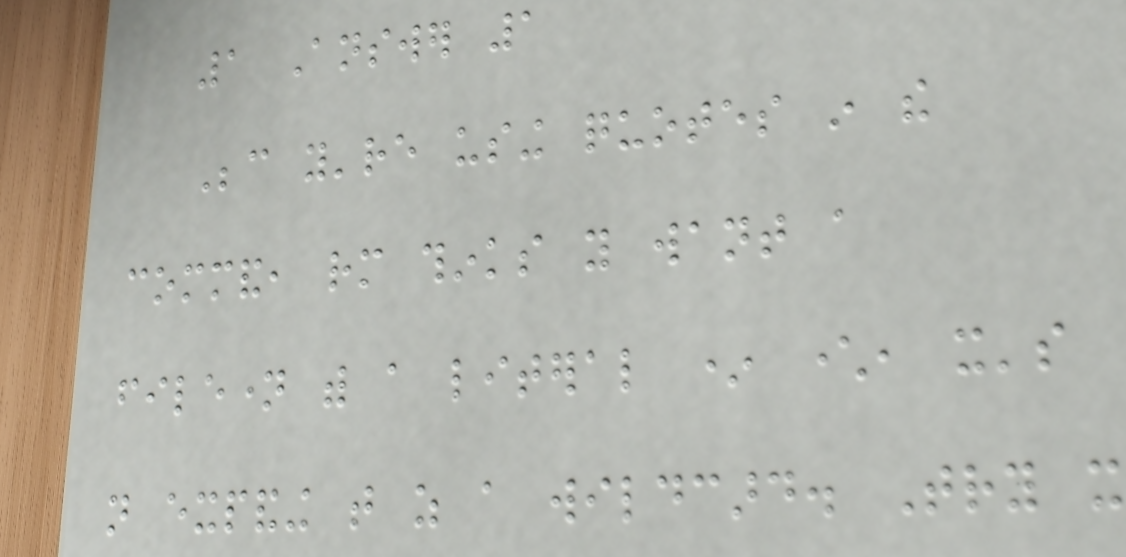1 Answer 1
Because you're using quotes in the
command, rm thinks you want a
filename with a literal * character, it's
not expanding that as a wildcard. Try it
